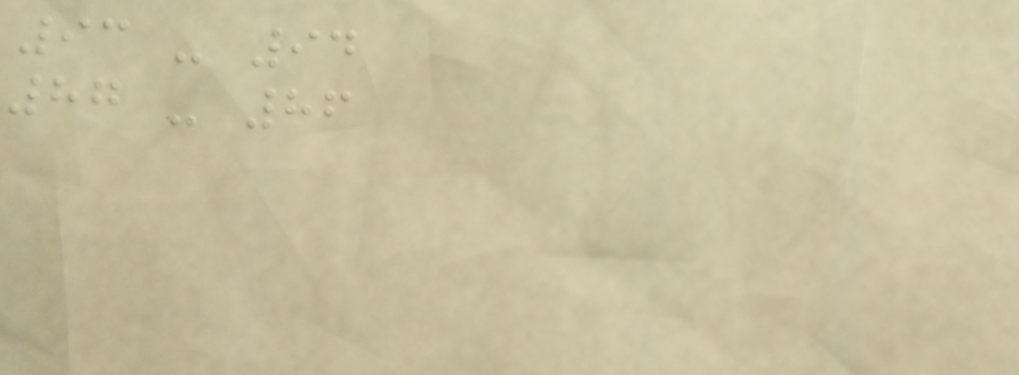93 - 94
87 - 86
